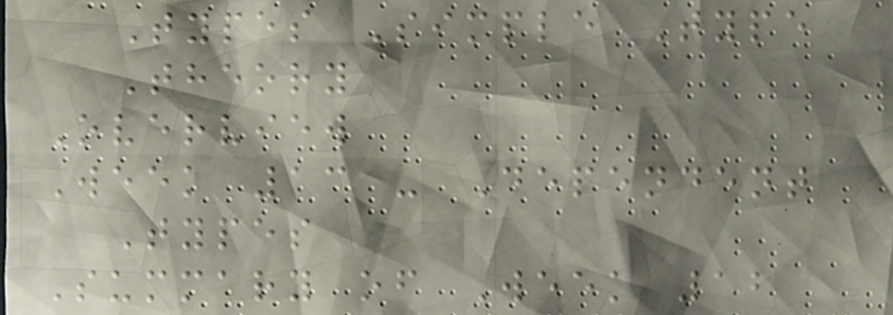Types Simple Type
Theory
Overview
Week 13 - Dependent
Types
Summary of Week 12
